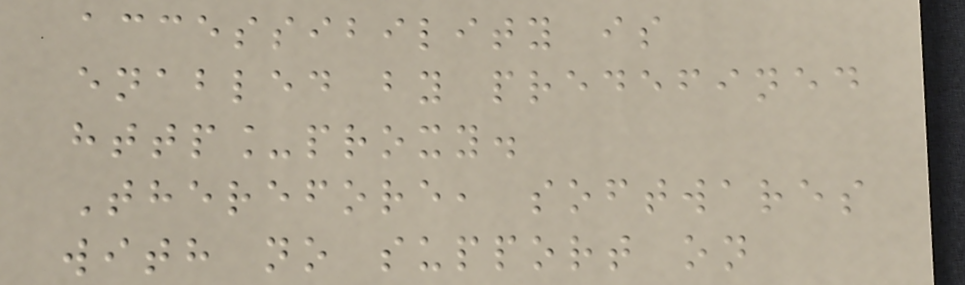accessibility is
enabled by predefined
http_proxy.
Therefore, softwares
with no support on
